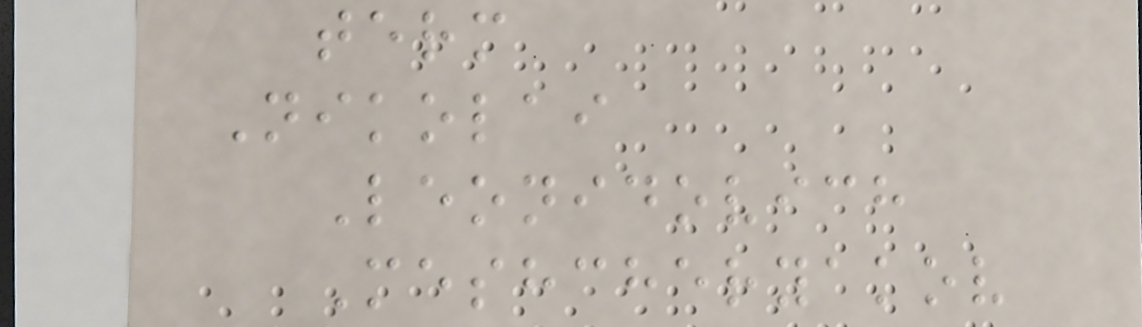term
Nikolai
Leonidovich
Meshcheryakov
